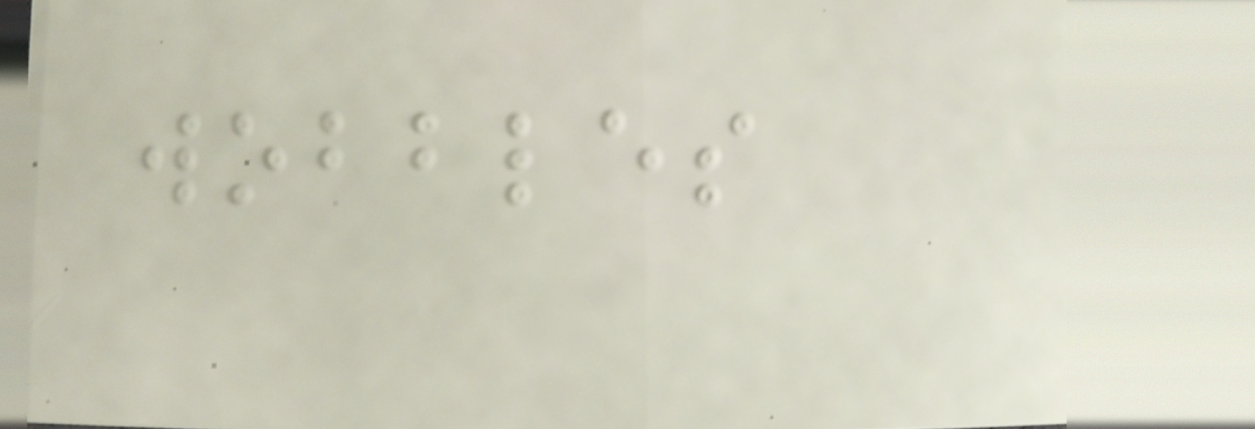wobbles
